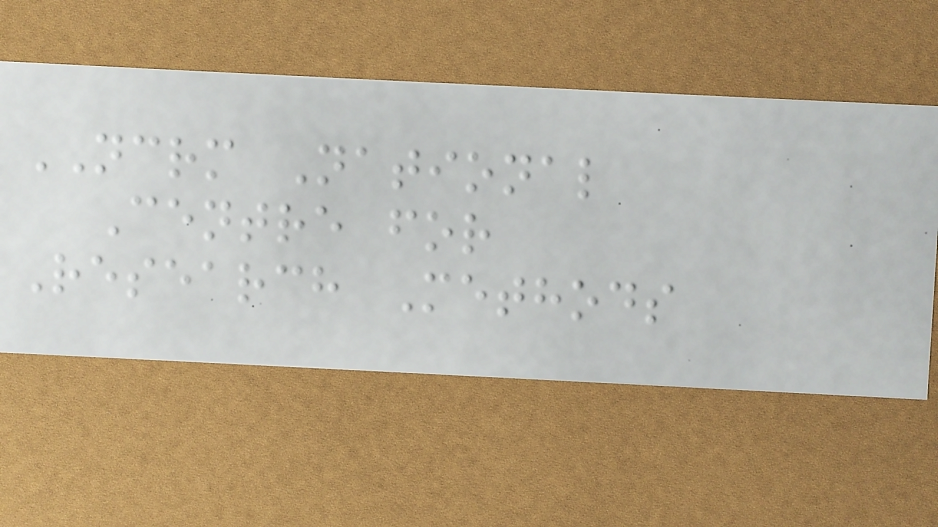NCRM National
Centre for
Research Methods
